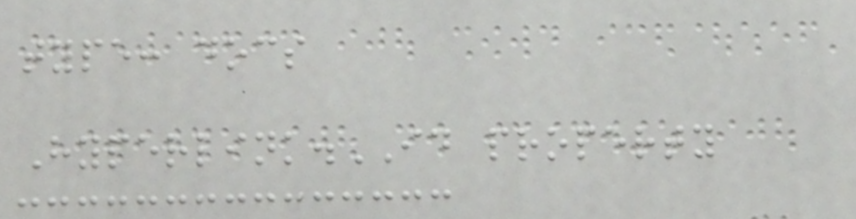type: docs
Hyperlink.ID property
